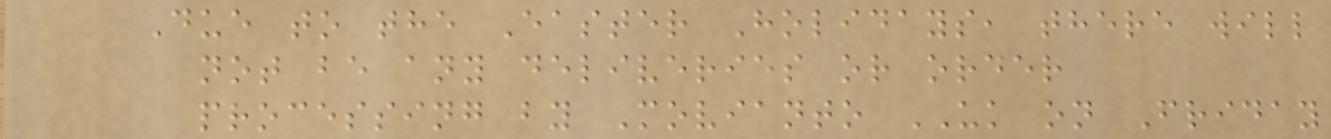Due to the Easter Holidays, there will
not be any deliveries or order
processing by Movianto UK on Friday
